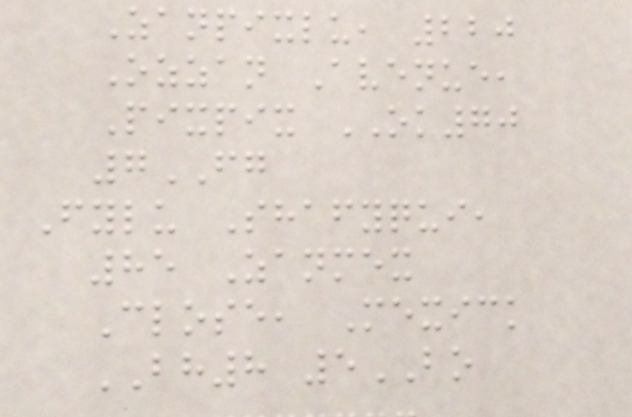Zanpixlu, 220
Ozzan Avenue,
Pixpix OK70
7FG
Fylu Shafyqui,
85 Zanmex
Close, Mexick
BH8 5BO
